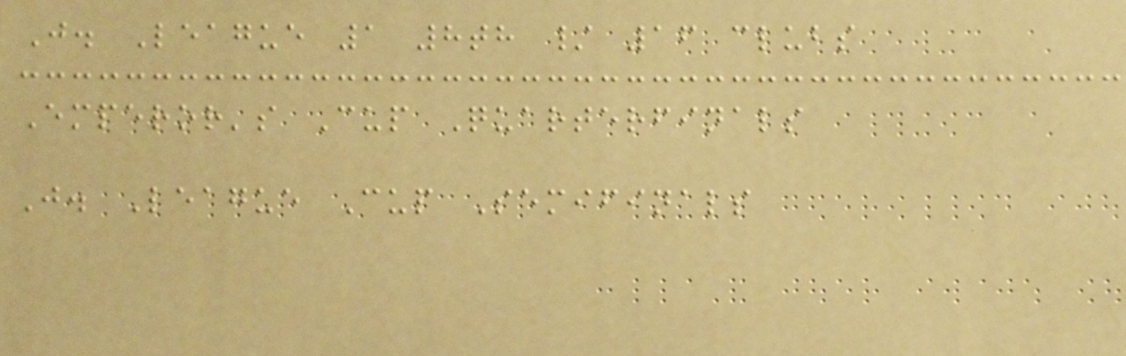J. League 1 8th / 16 clubs
Emperor's Cup Quarterfinals
J. League Cup Semifinals
